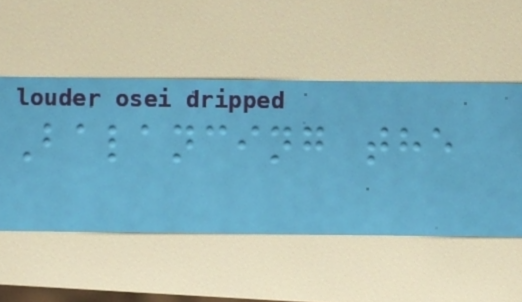Balancing the
